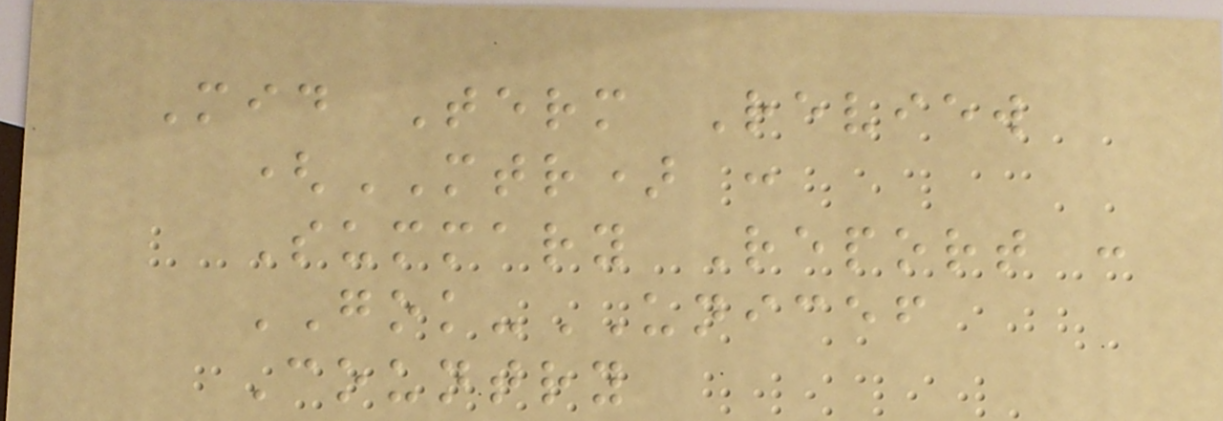Mid Term Review
(MTR) :
Summary Report :
GOK-UNICEF
Country
